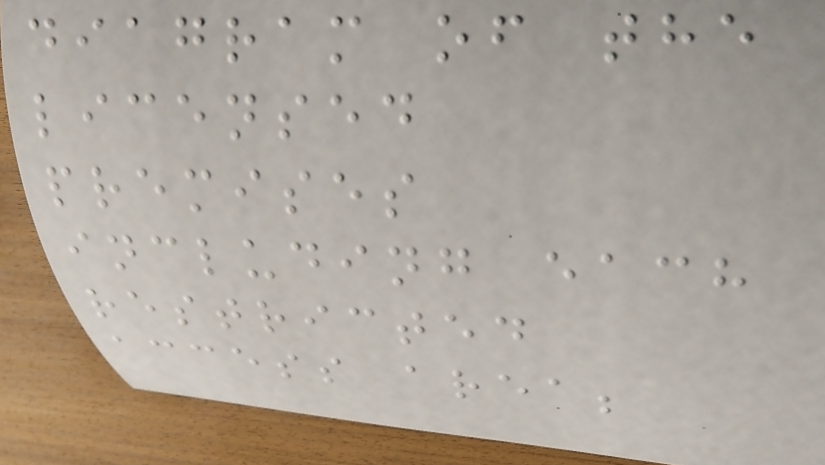diagram of the
licensed
premises
including each
restricted
access area;
